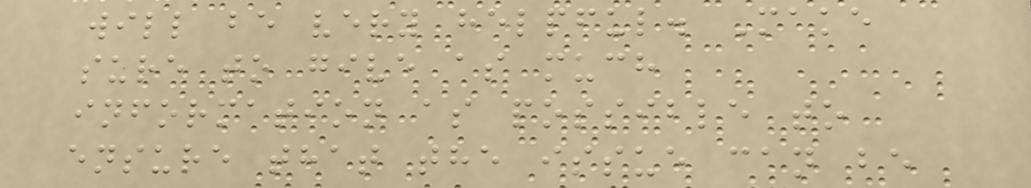will be very helpful. Make
sure to give as much
information as possible to
ensure that the issue can be
